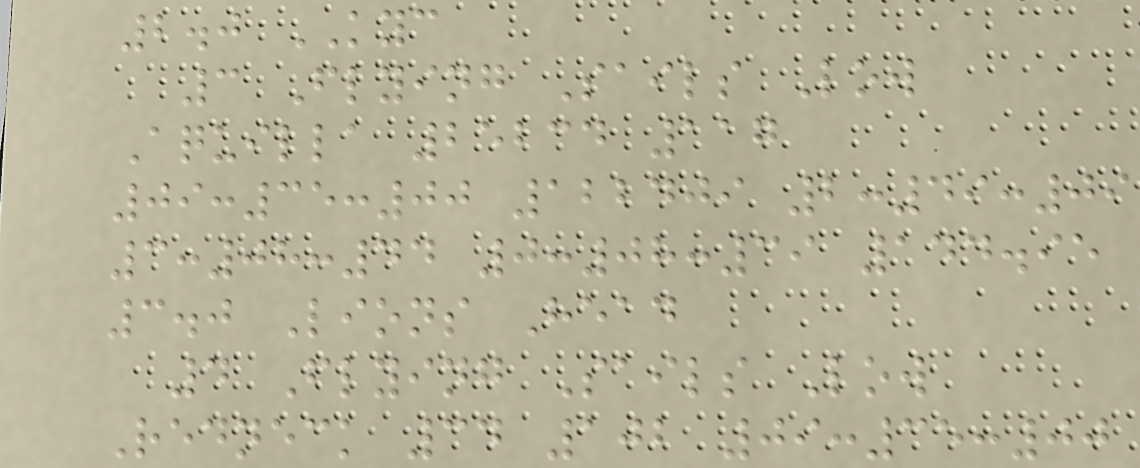2.0 KYC
3 Flying Sails Low
Aquilla 25234 117
09:35:00 122409 2:49:09
3:08:44 0:08:39 144.95
3.0 Lions Head
4 Flying Sails Low
Redneck 34 102 09:35:00
